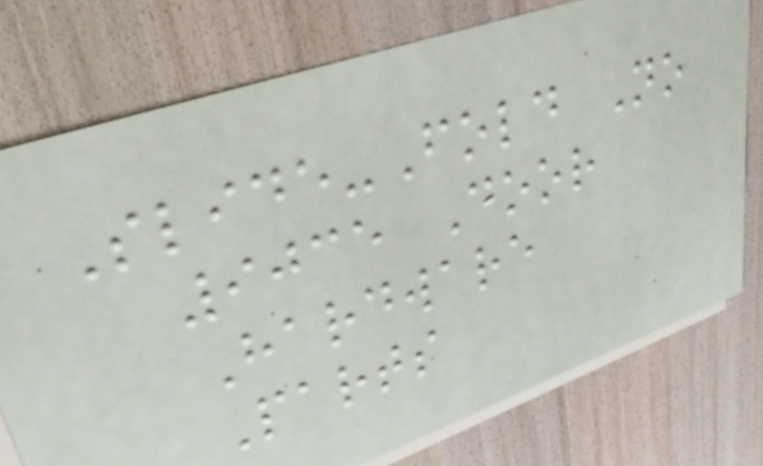Slide-Fold No
9035 Door
Hardware
Parts
